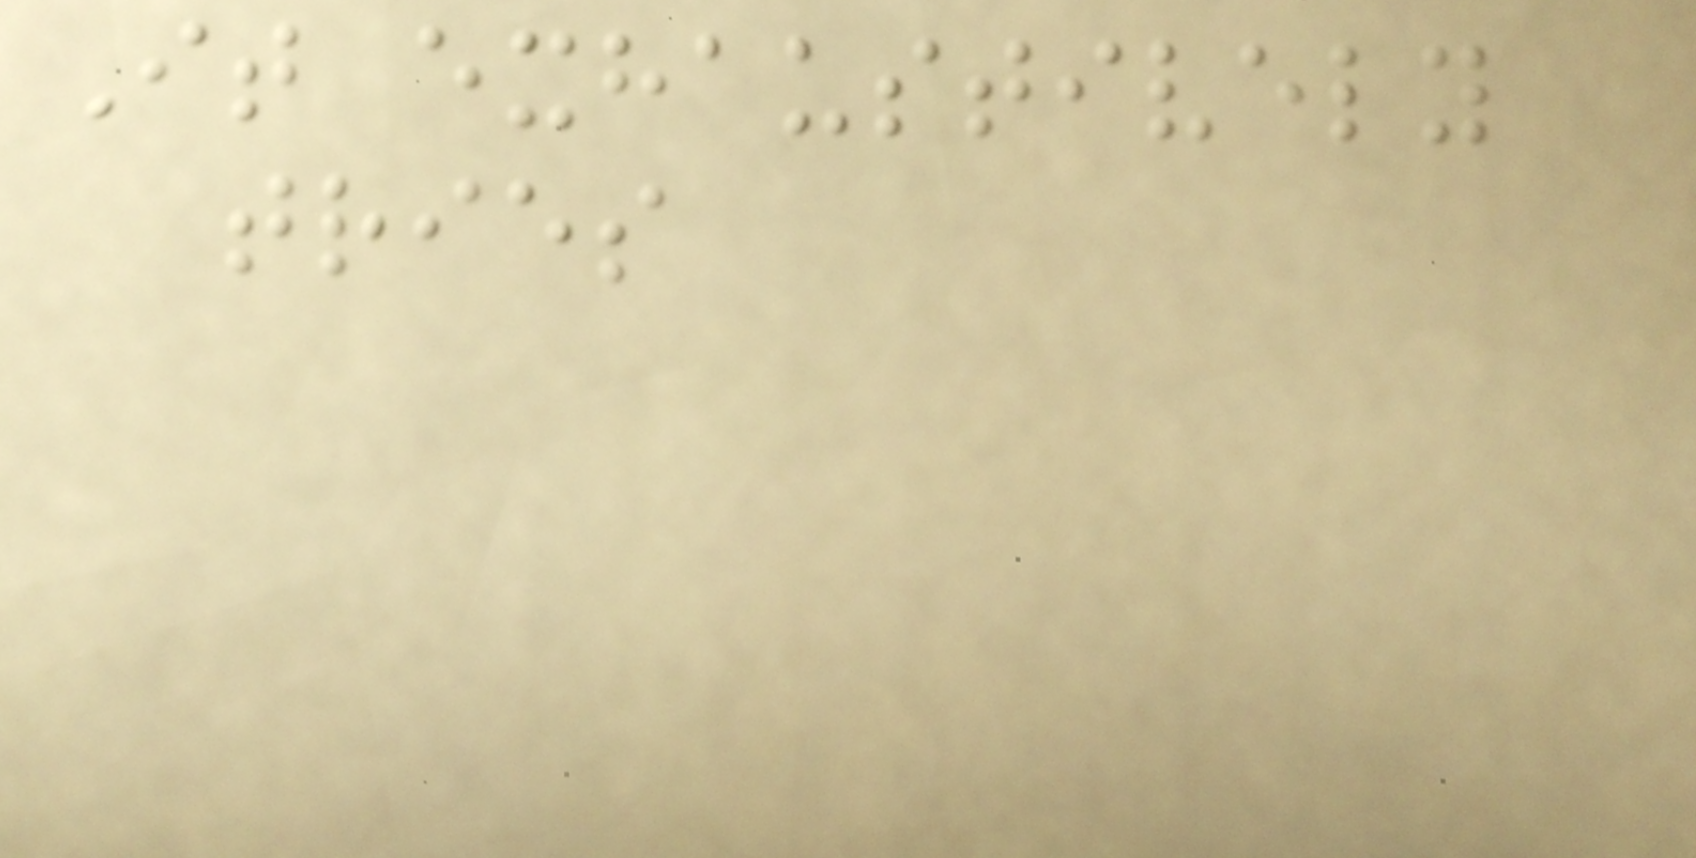It exhaustively
tries
